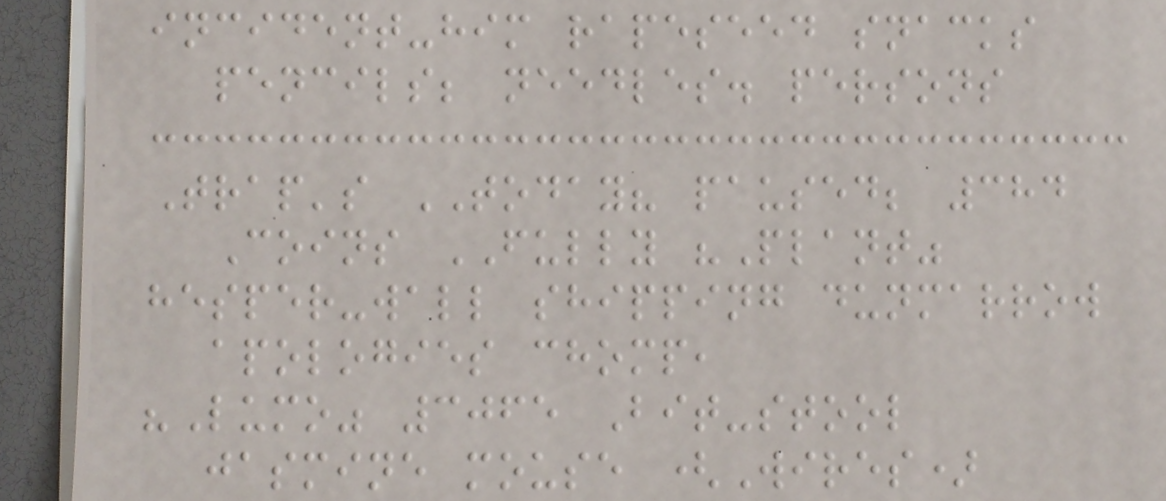incident-him rapeseed snacks
pencils; needles. persons
Trap's TODAY? paused; 384
Coins FULLY "Plant"
hesper-wall shipping dunmarrow
apologies chomp,
"Lumo" 3065 Bit-stool
jasmine mouse (Wires)
